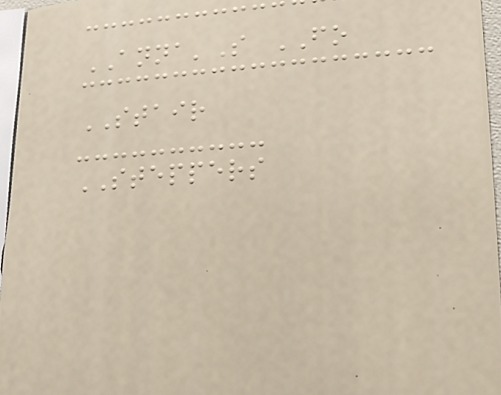ANNA'S FO
STAIR
STEPPERS
